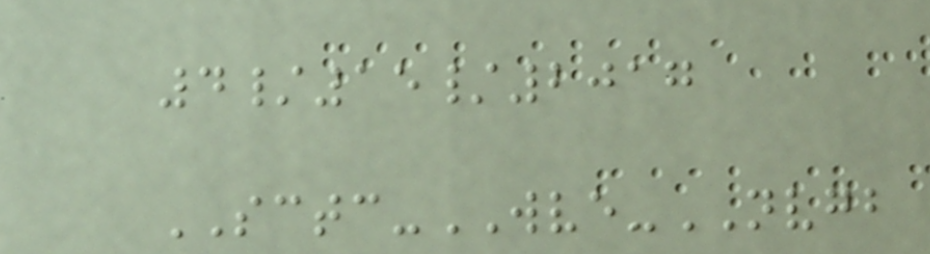4/15/2017
SCTC-WVE-NVGB
